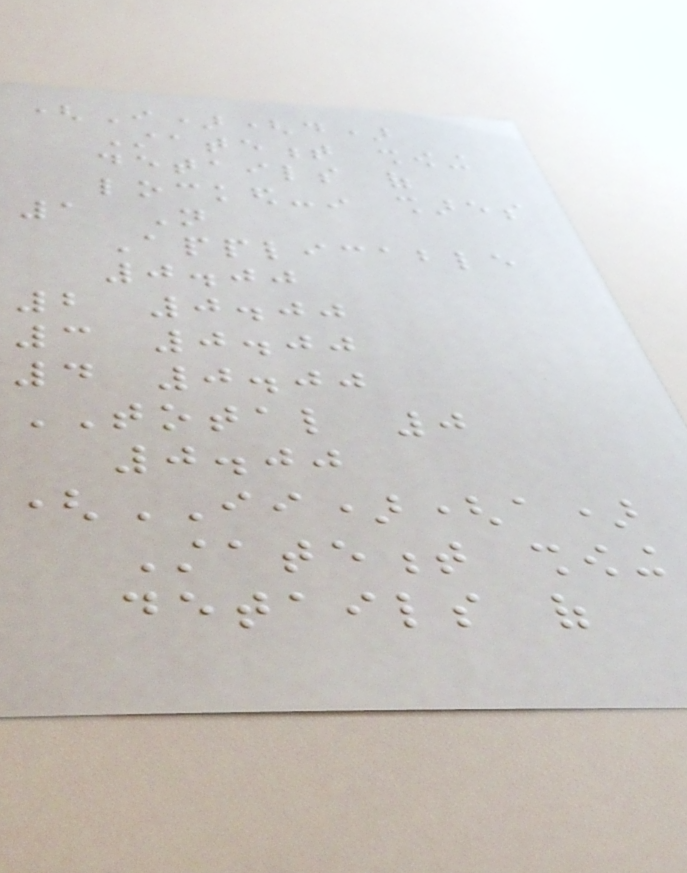(I)(d)
Statement showing
details of
locked-in shares
1 Not
Applicable
0.00
2 0.00
3 0.00
4 0.00
TOTAL 0
0.00
(II)(a)
Statement showing
details of
